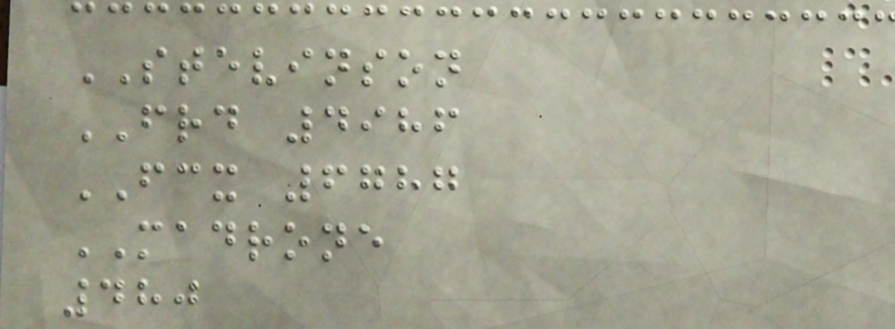STEVINSON
FRD 4986
FCX 6787
MADRONE
480
